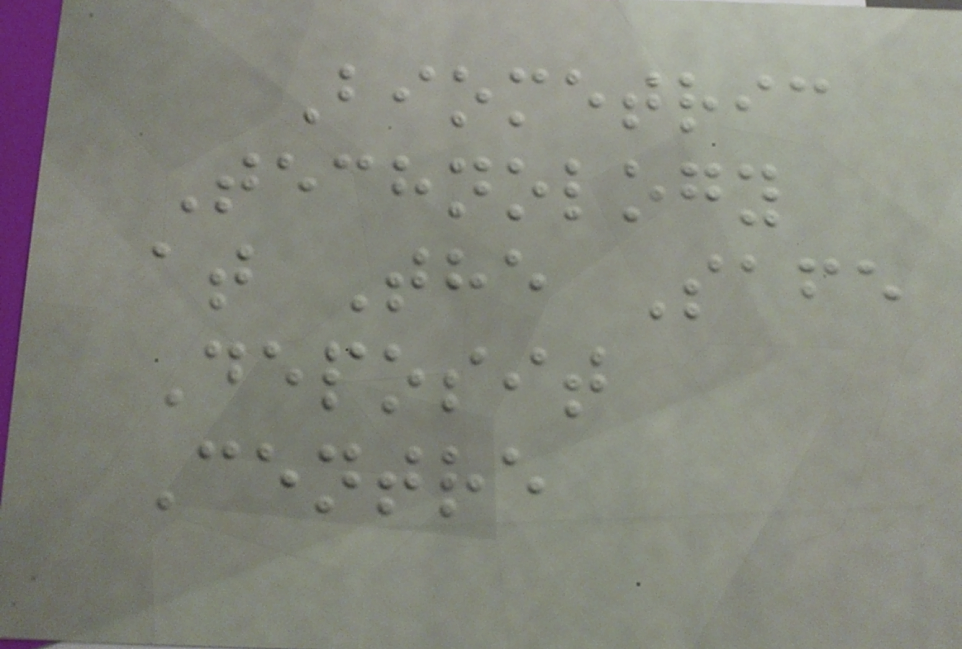Biometric
Technology
at The Safe
Deposit
Centre
